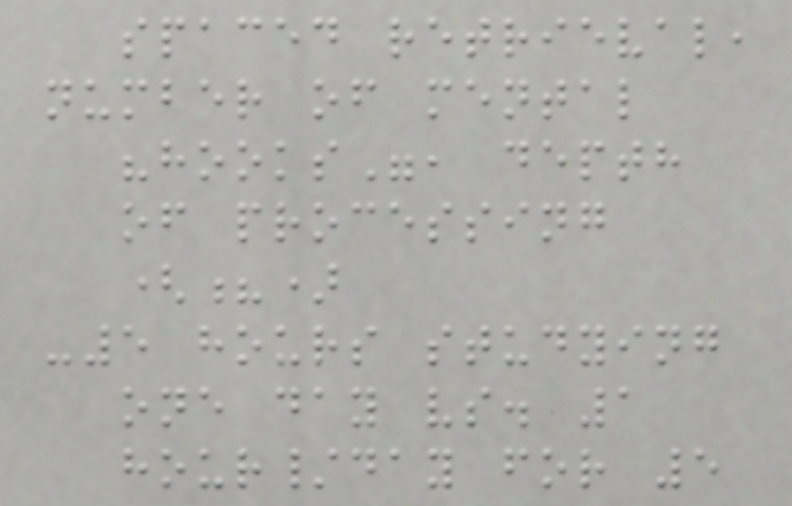spaced retrieval,
number of mental
"hooks", depth
of processing
(?)
-5 hours studying
one day vs. 1
hour/day for 5
